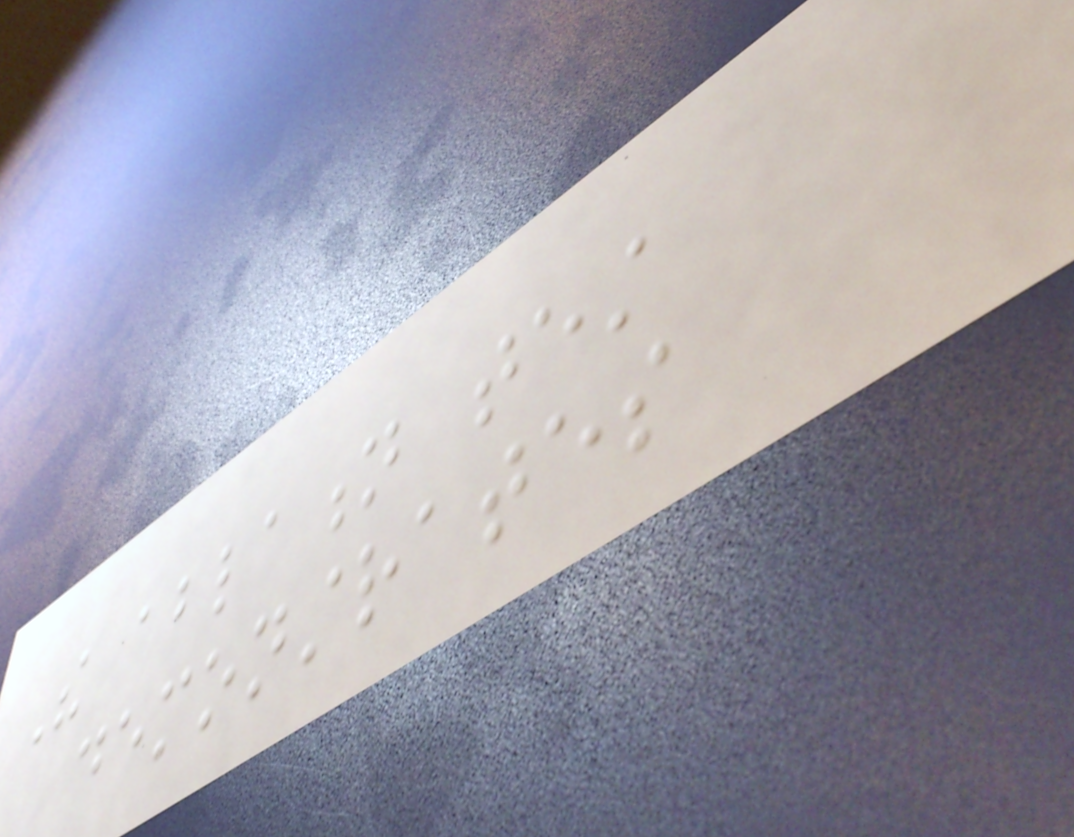The ablation test
demonstrates
